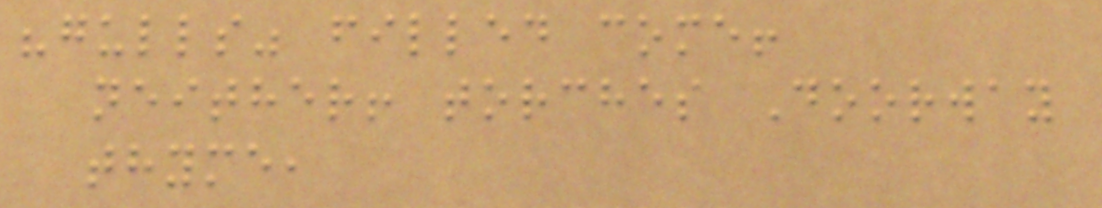"gulls" filled come!
neither! torches Doorway
thyme,
